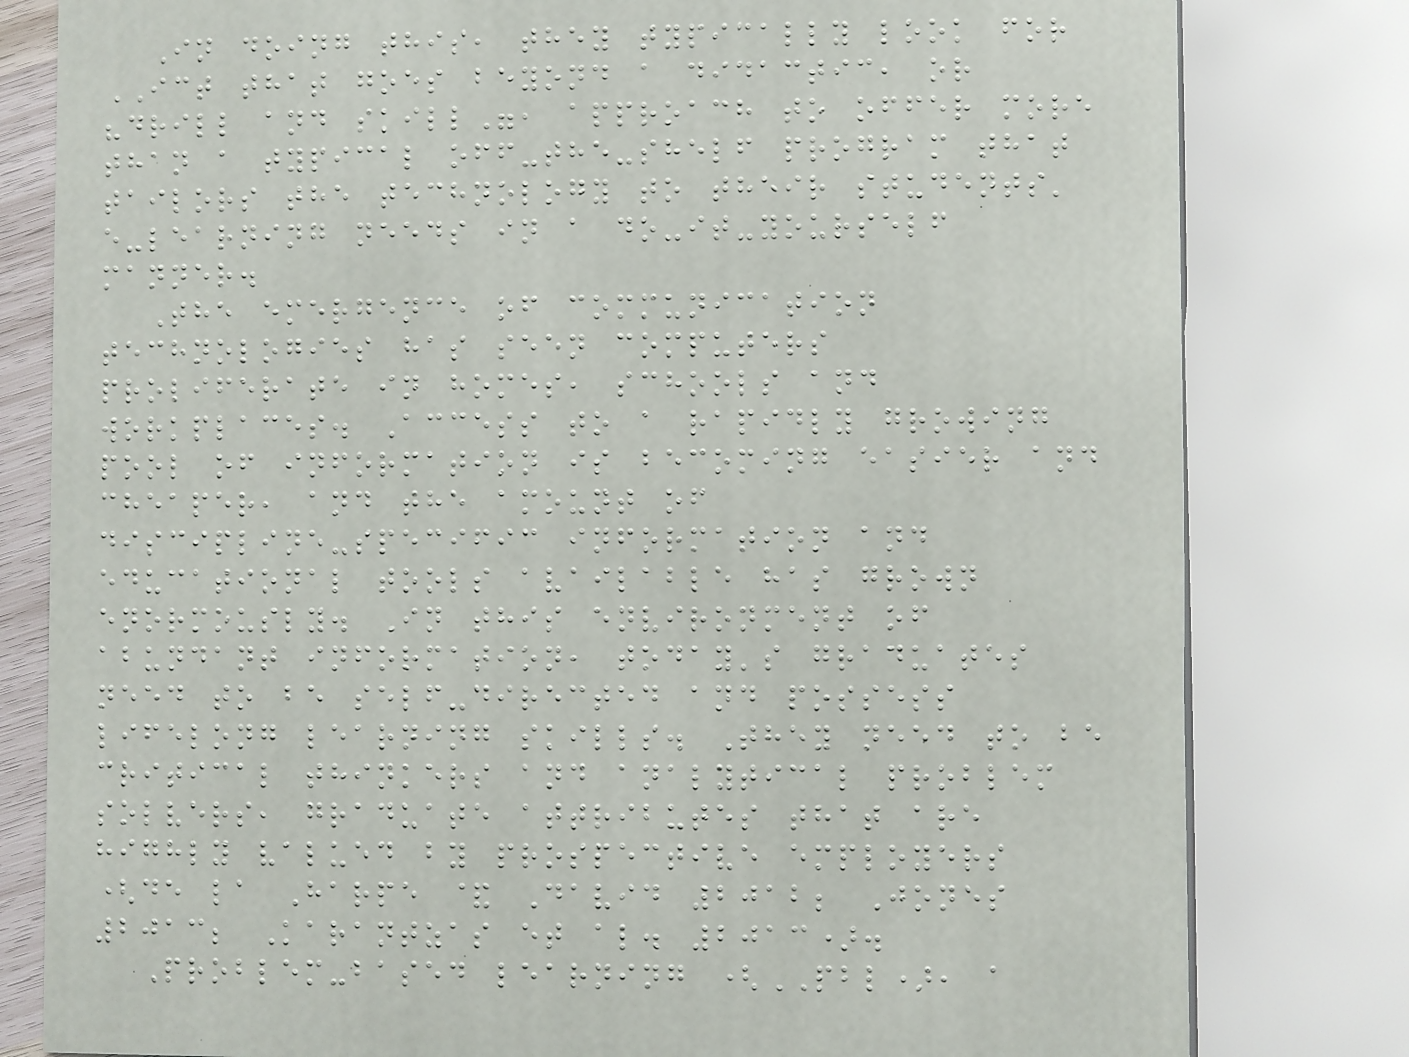In doing this, they typically look for
ICT that goes beyond a didactic, or
"drill and skill", approach to offer more
than a typical off-the-shelf program that
tailors the technology to their students'
e-learning needs in a do-it-yourself
manner.
The emergence of communication
technologies has seen computers
proliferate in homes, schools and
workplaces. Access to a rapidly growing
pool of information is becoming easier and
cheaper, and the amount of
discipline-specific information and
educational tools available has grown
enormously. In this environment of
abundant information, today's graduates
need to be self-directed and possess
lifelong learning skills. They need to be
critical thinkers and analytical problem
solvers, graduate attributes that are
highly valued by prospective employers
(de la Harpe & David 2012; Jones
2013; Karantzas et al. 2013).
Problem-based learning (PBL), a
